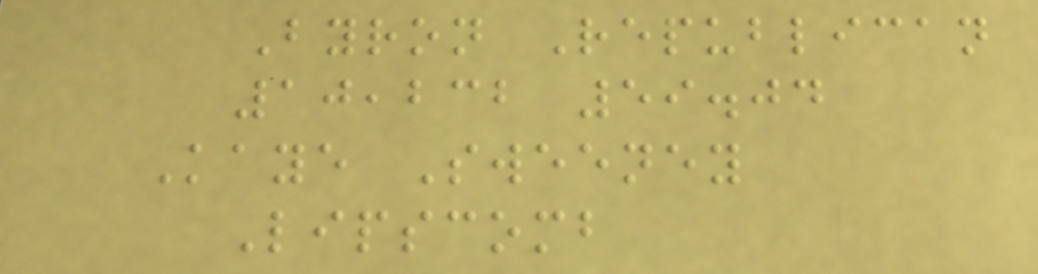Byron Republican
10,232 59.04
Kaye Sweeney
Lipscomb
